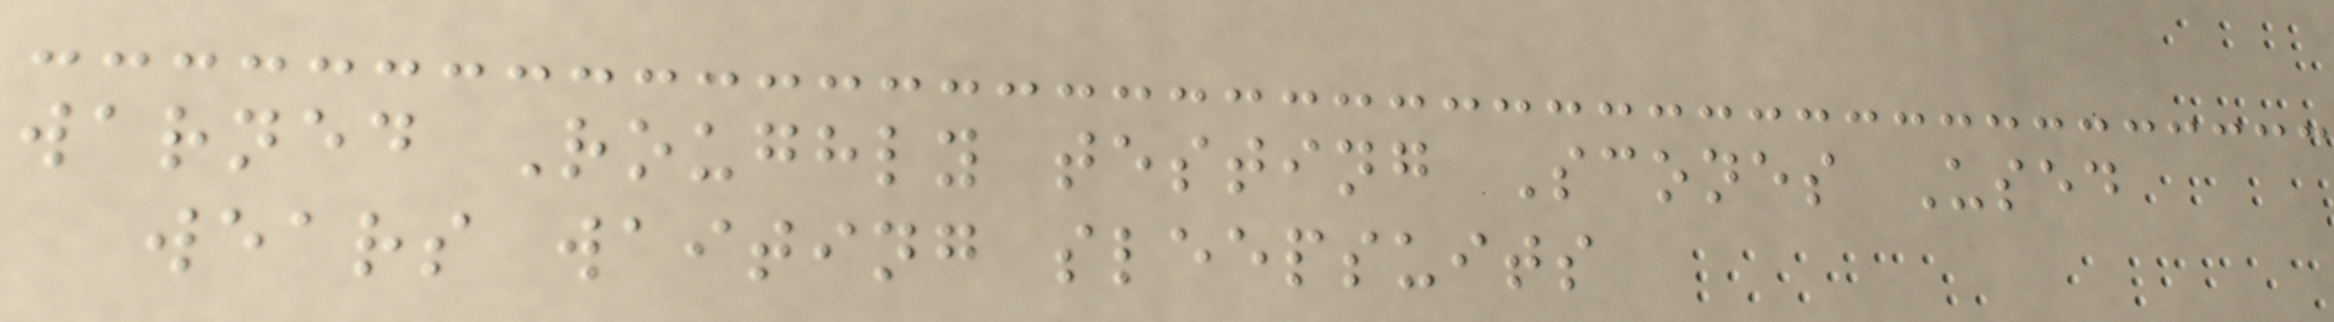warned Roughly testing Scones Used
wears waiting sleepsuits
